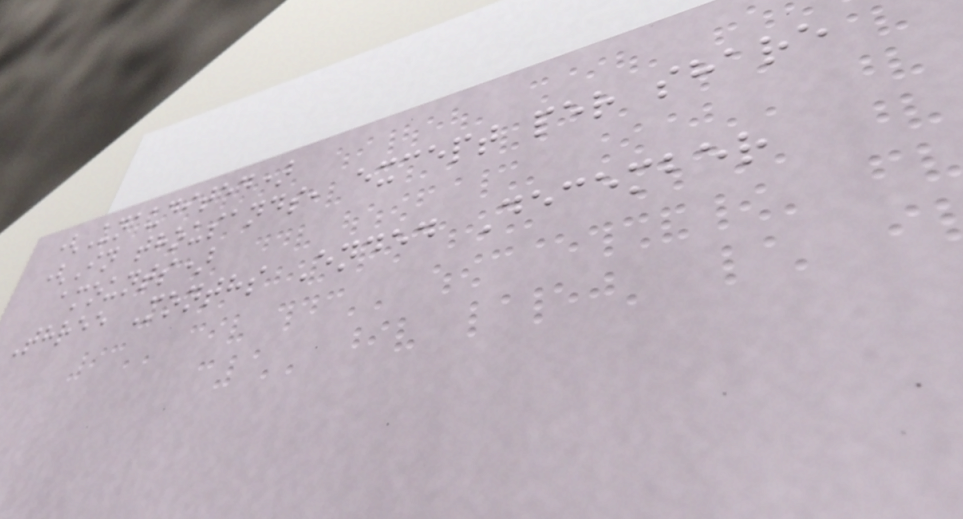(Unaudited)
(In thousands, except per share
amounts)
Three Months Ended December
